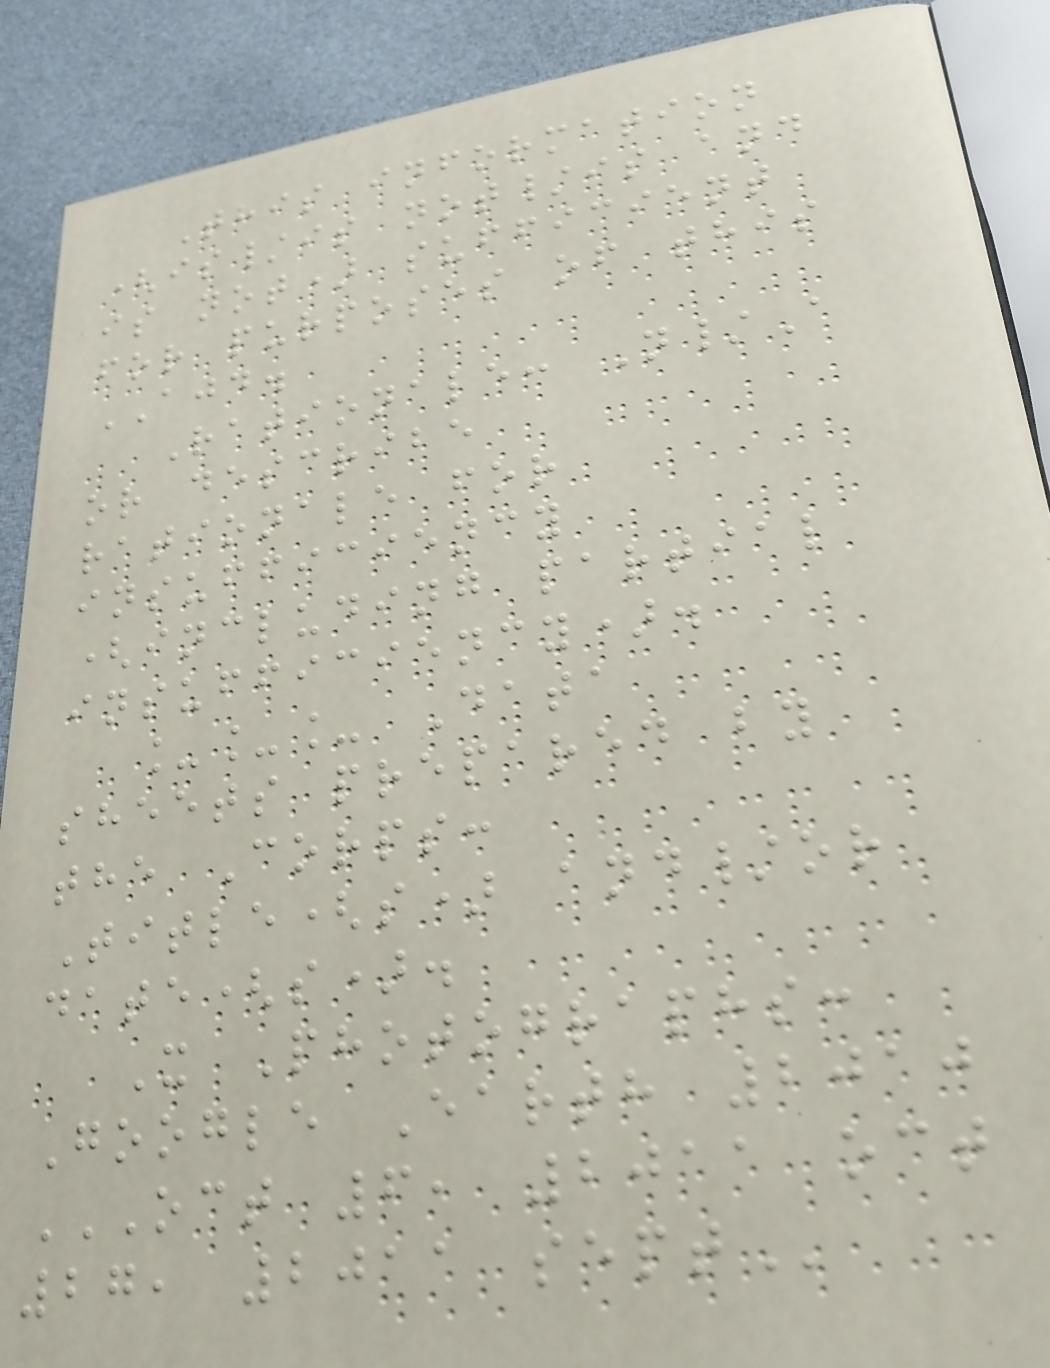This information
(is/is not/is and
is not) sufficient
for purposes of this
AJD.
Rationale: N/A
or describe
rationale for
insufficiency
(including partial
insufficiency).
___ Data
sheets prepared by
the Corps:
Title(s) and/or
date(s).
X Photographs:
Google Earth 2010
OCT 6, 2011 OCT
27, 2011 SEPT
